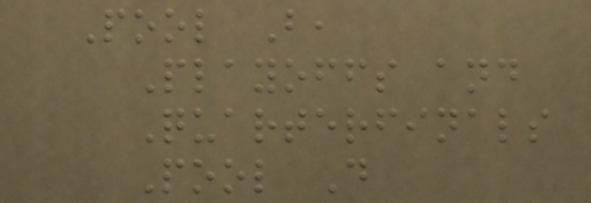Pool B,
Playoffs and
Quarterfinals
Pool D
